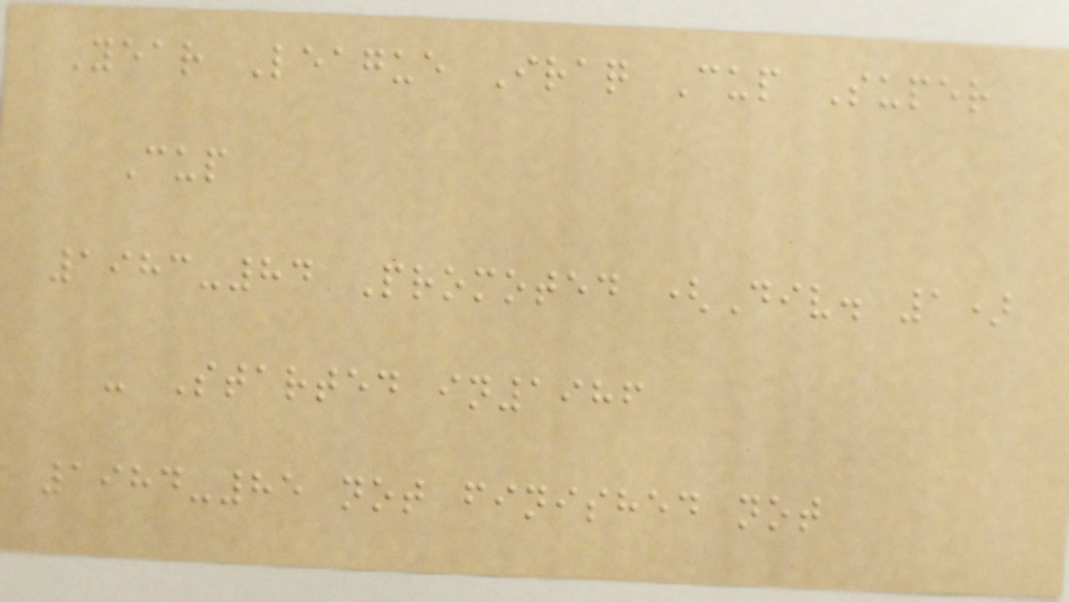Year League Iraq Cup Super
Cup
1983-84 Promoted (Div. 1)
- Started in1986
1984-85 not finished not
